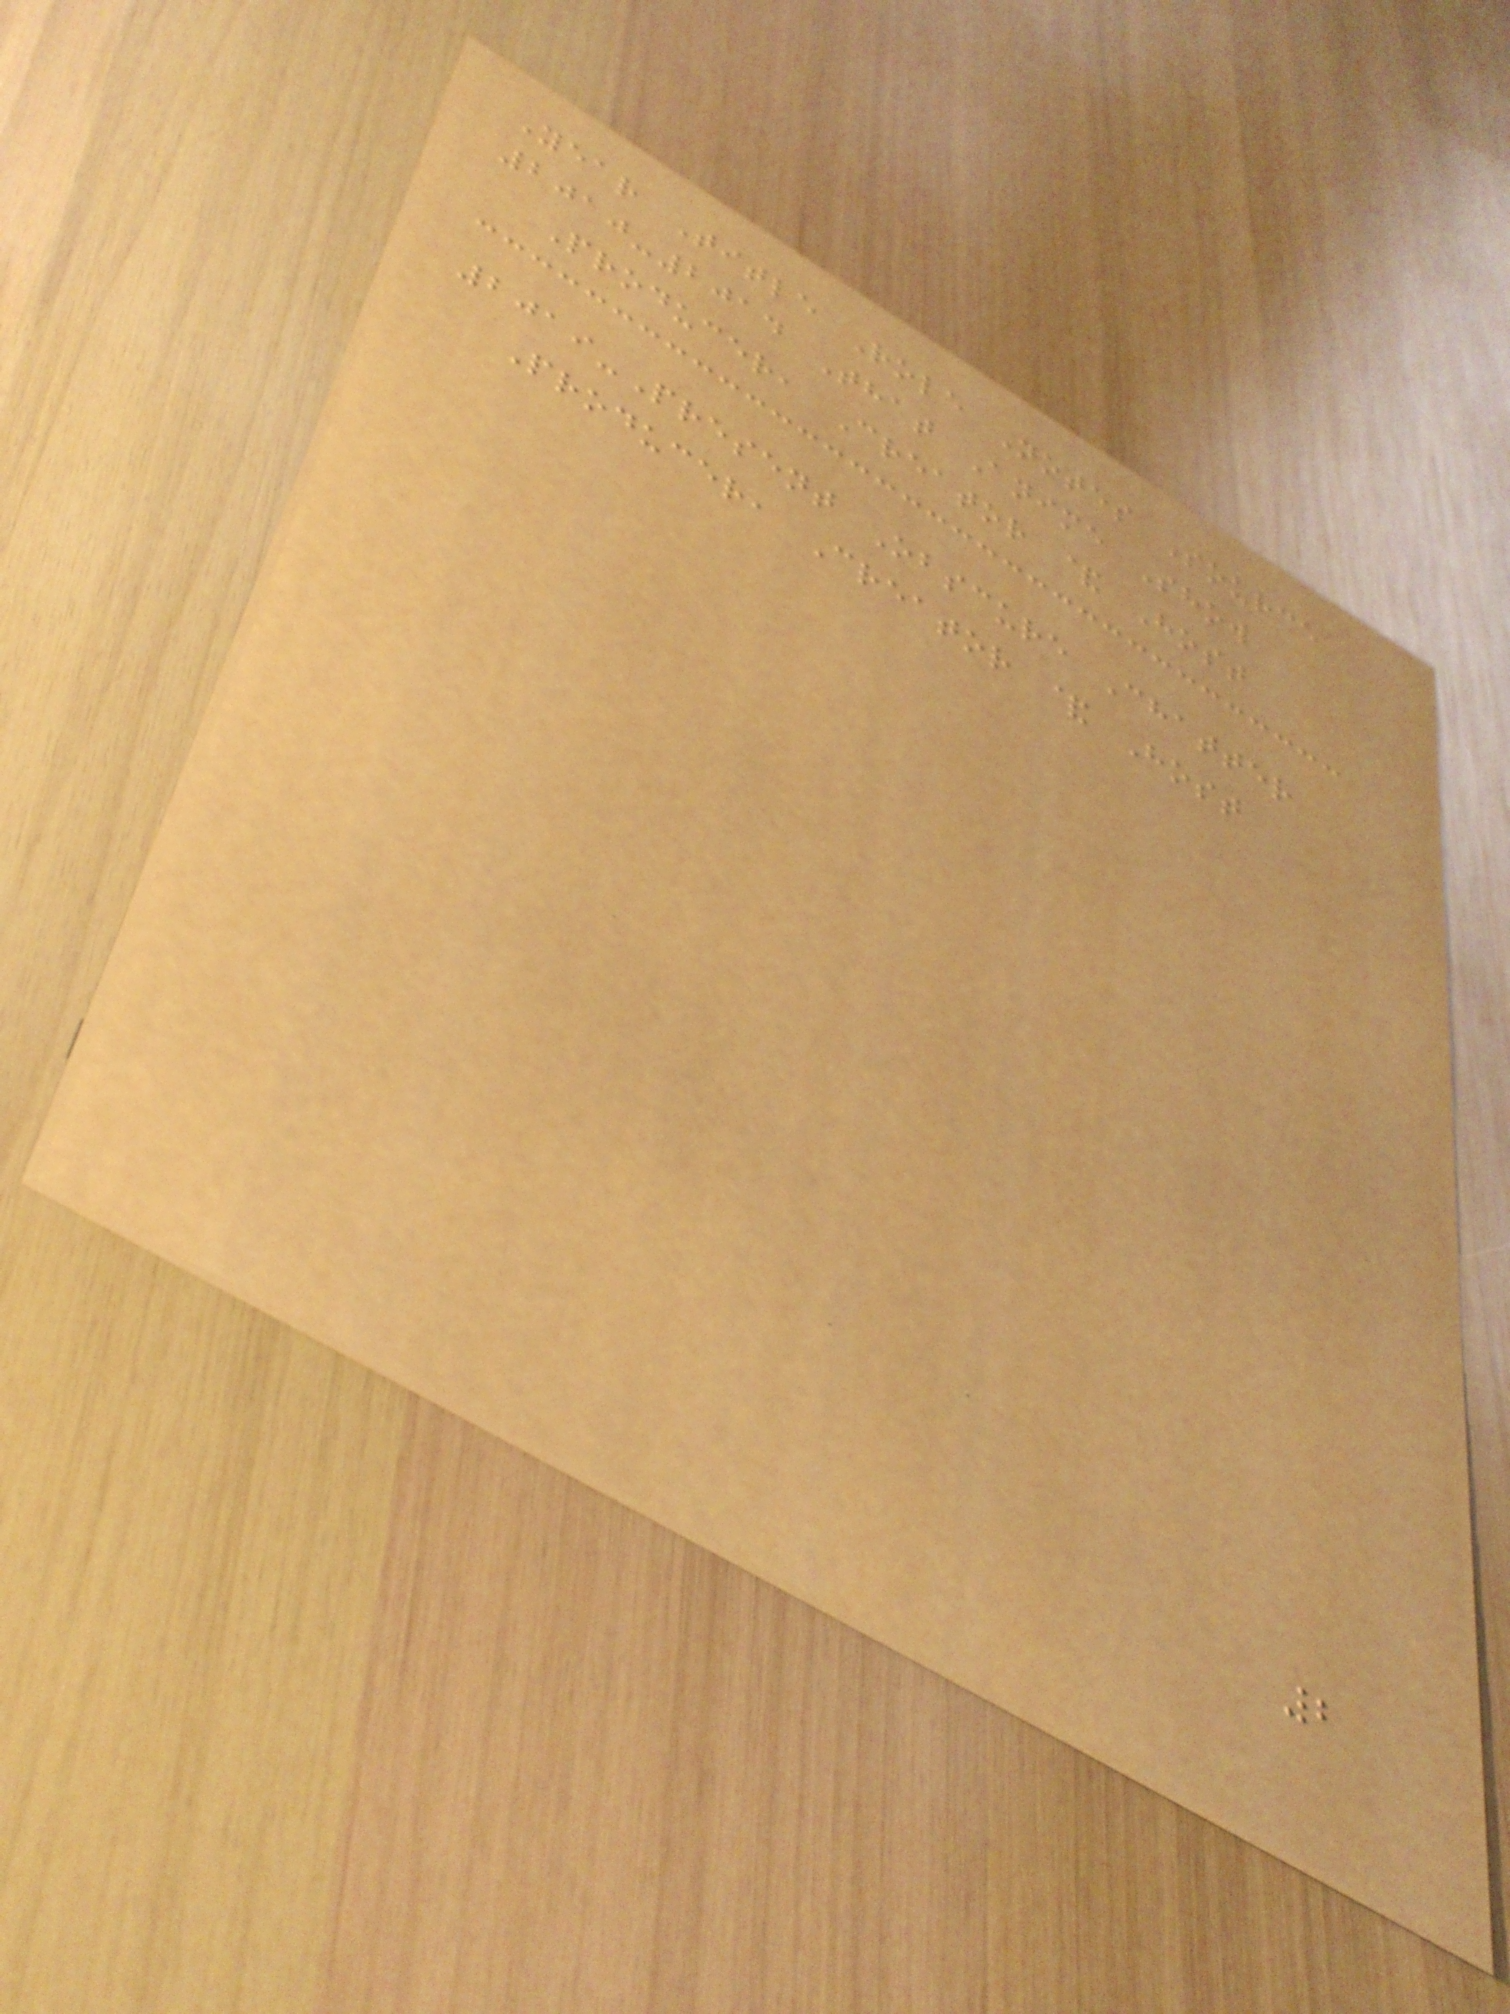Year Title Role Notes Source
2010-2014 That Anime Show
Producer, Creator & Host
2019-Present Obscure Chatter
Producer, Creator & Host
2
